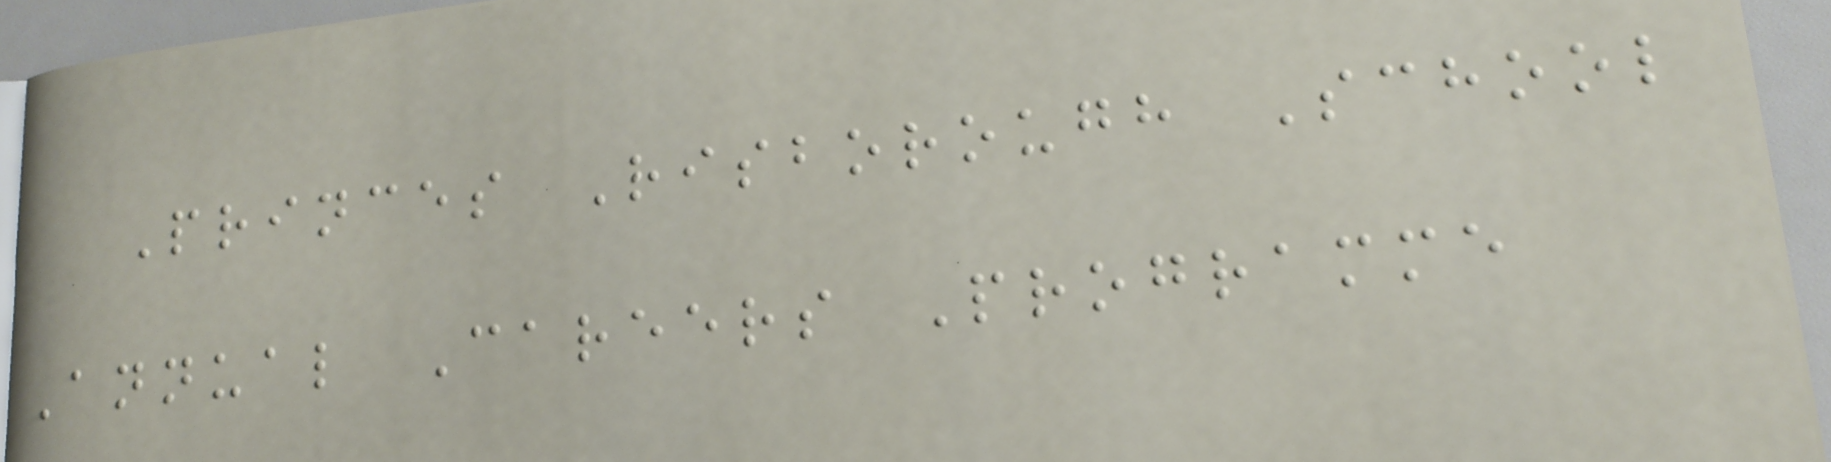Princes Risborough School
Annual Careers Programme
